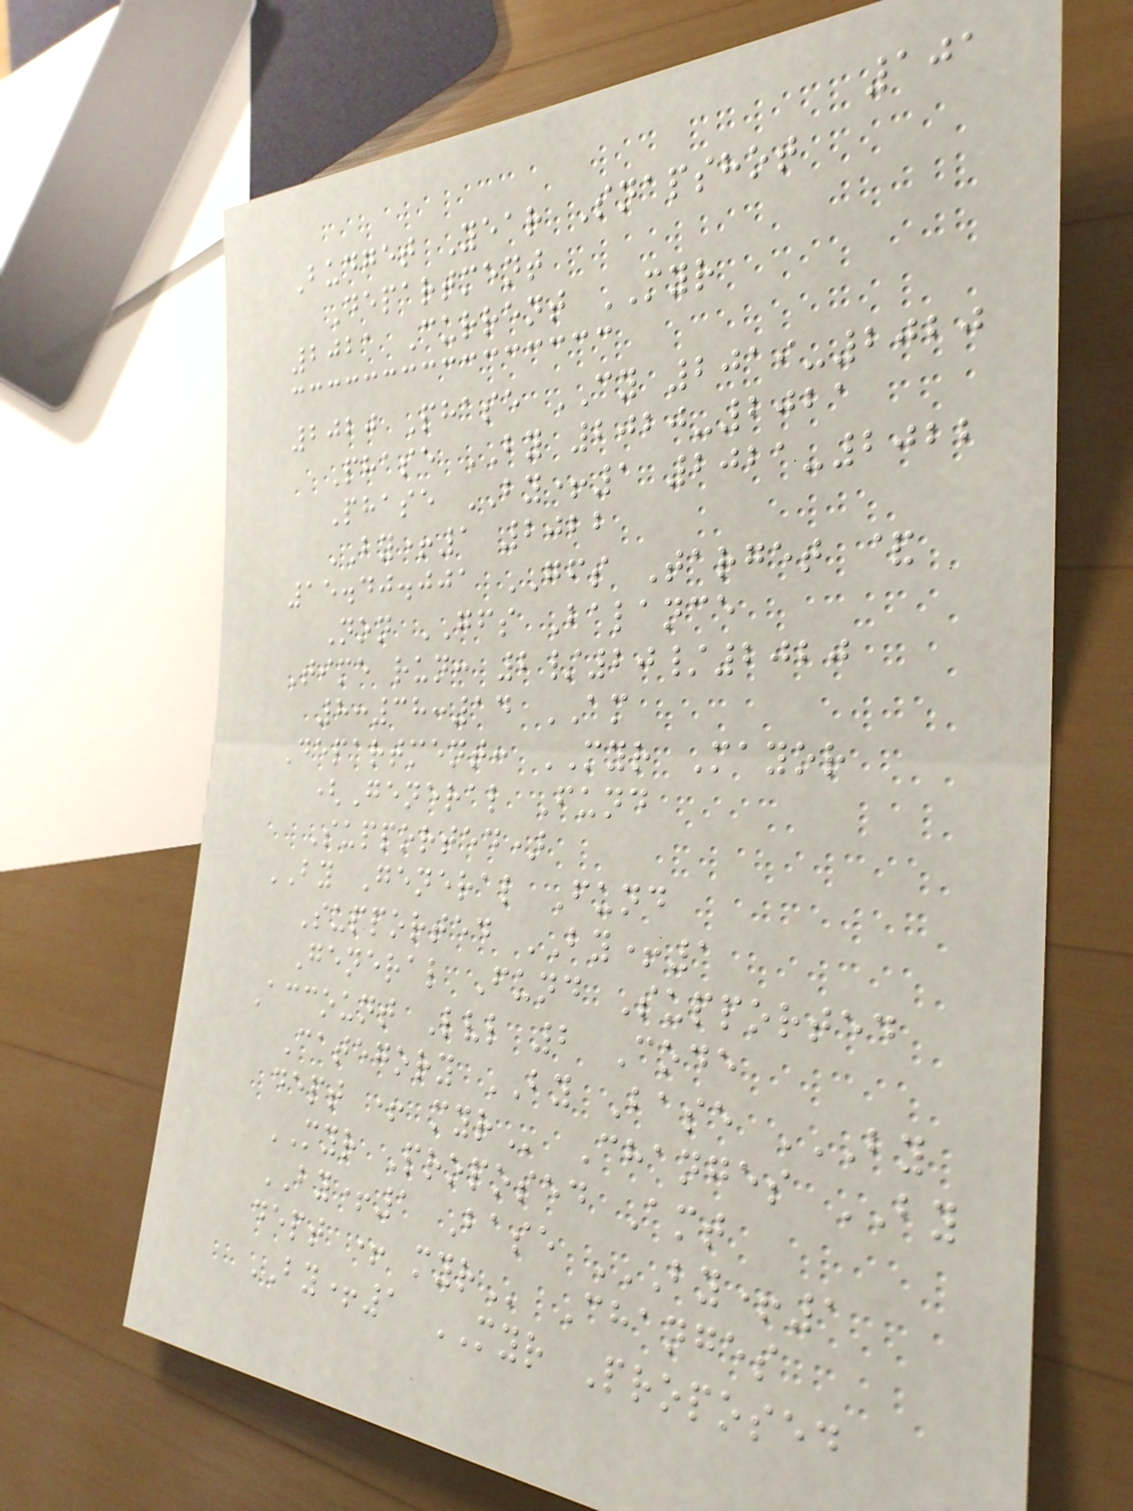101
Budget Year Snapshot
Department
2021 Current MYR
2020 Phase CY 2019-2020
Phase BY 2020-2021
Phase BY+1 2021-2022
BY+1 2022
15.40.001 GFS Target &
Non GFS Balance
Time run: 2/20/2020
8:38:14 AM
Department: MYR Mayor
(General Fund
Supported)
BY General Fund
Supported BY+1
General Fund Supported
Account Lvl 2 Code
Category BY Base BY
DEPT + MYR Changes BY
MYR Proposed Amt
BY+1 Base BY+1
DEPT + MYR Changes
BY+1 MYR Proposed
